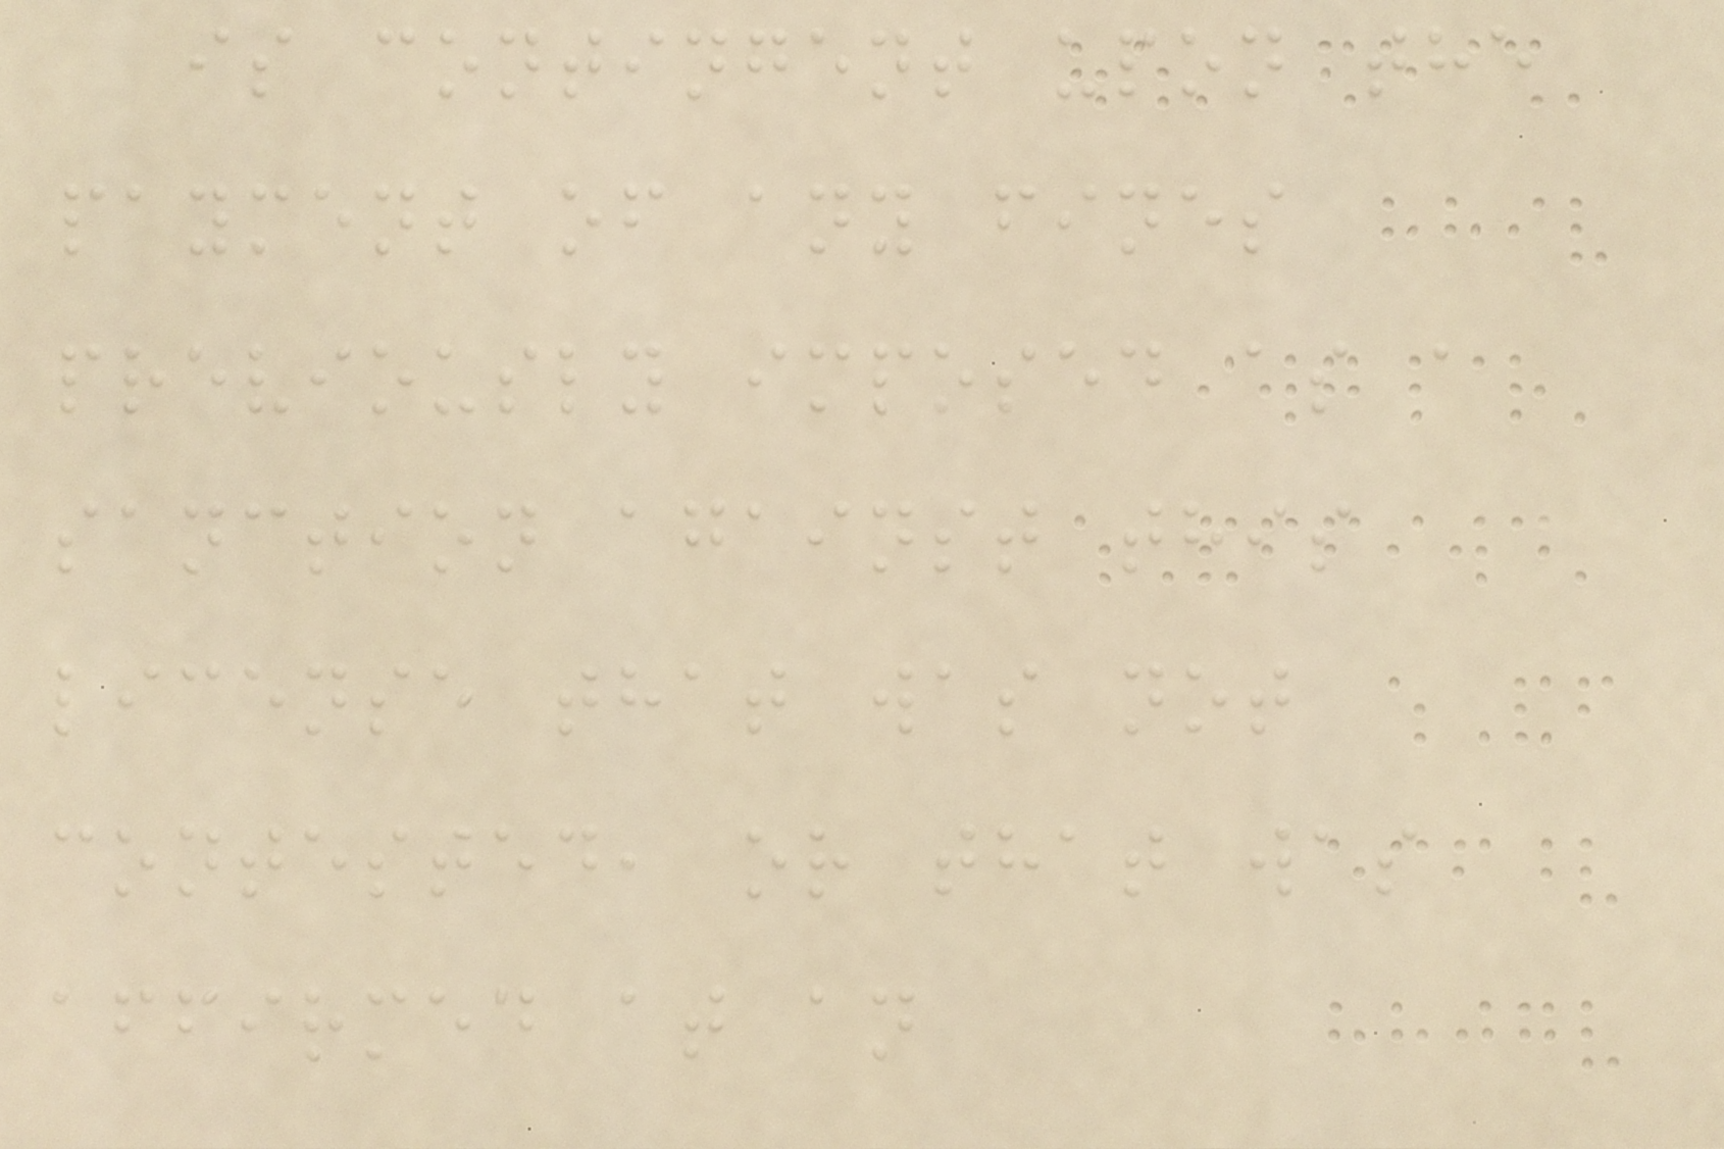is contingent upon the
payment of any fines
previously imposed as a
sanction against this
license that was not
contested, or that was
affirmed at an
